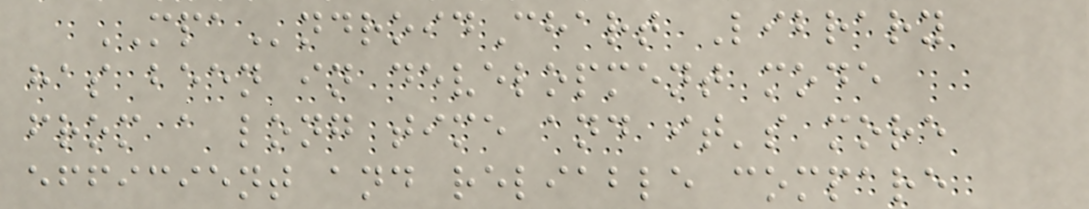MPAndroidChart Library
has been in development mode
from a long time and it's more
efficient and reliable compare
